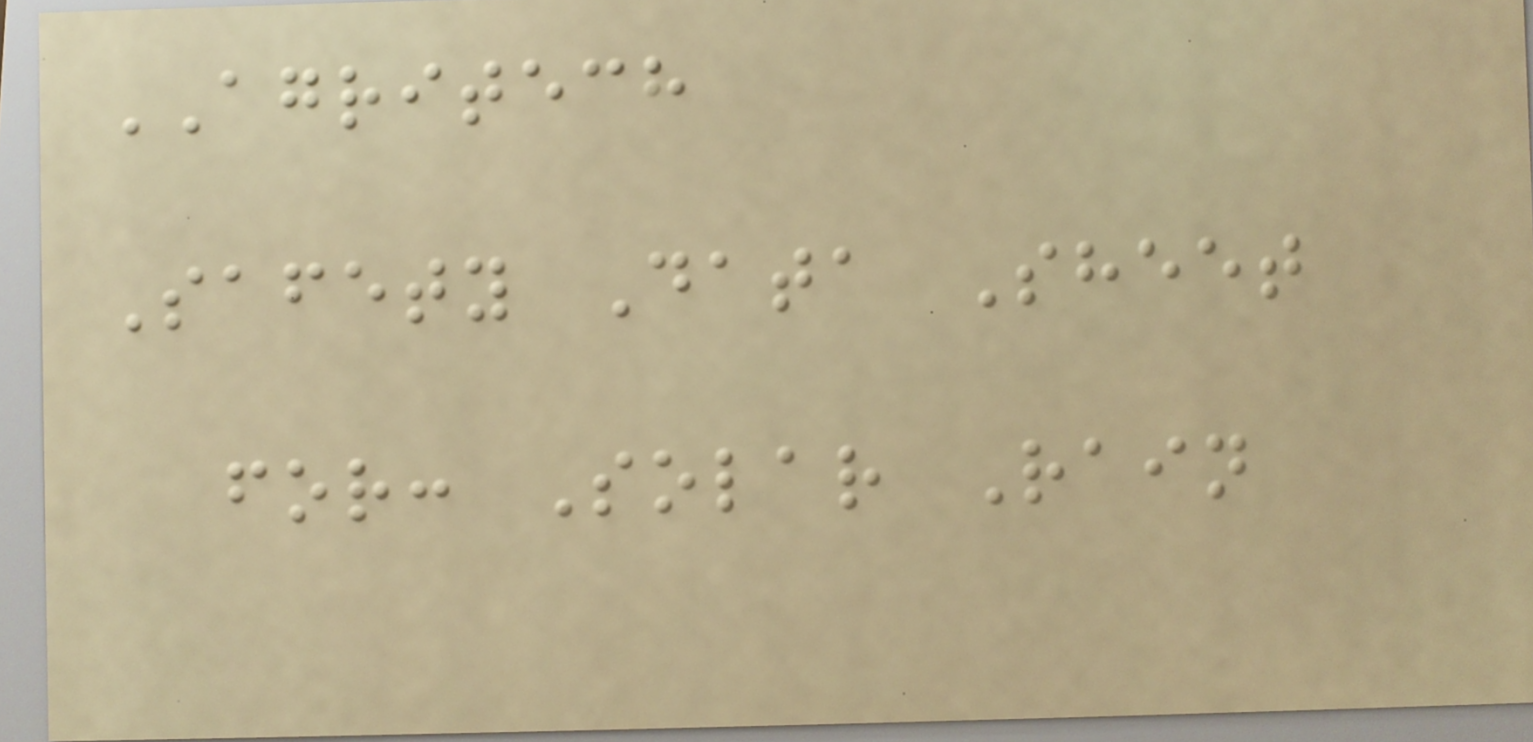AGRITECH
Safety Data Sheet
for: Solar Rain
